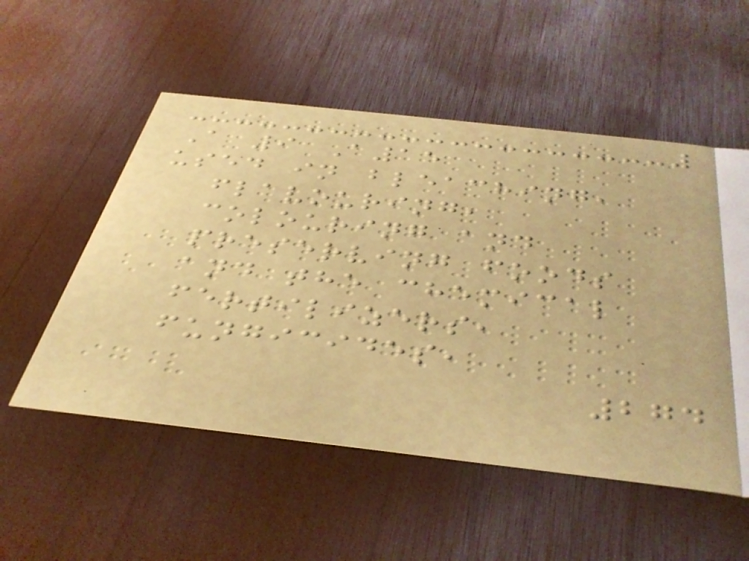A 9 A15
used in bleaching,
flavouring,
colouring and
preserving foods
and the chemical
fertilizers,
fungicides,
274
